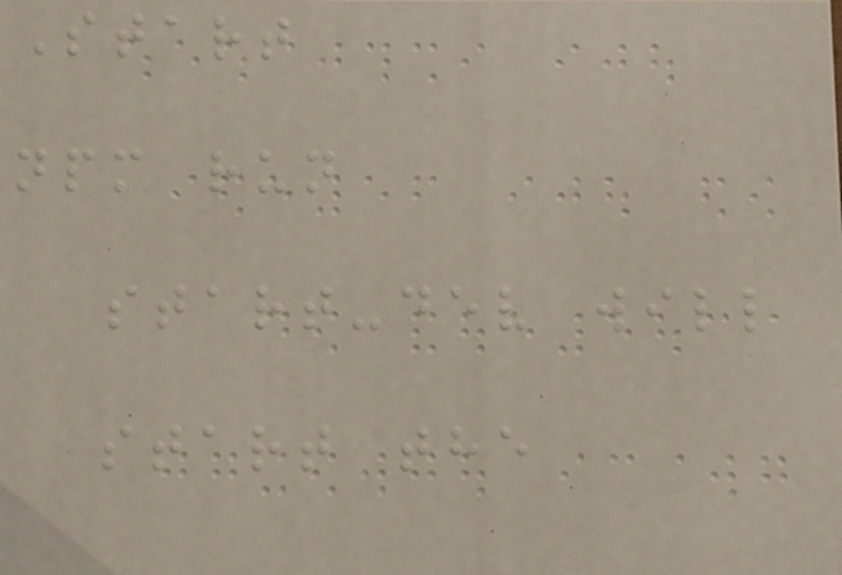Start
npm run
start-dev will
start the
